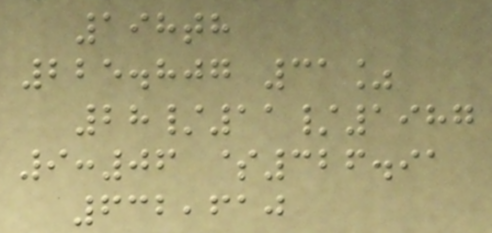198th
225.807 31%
28/11/1987
9:06 $326.91
632,610
